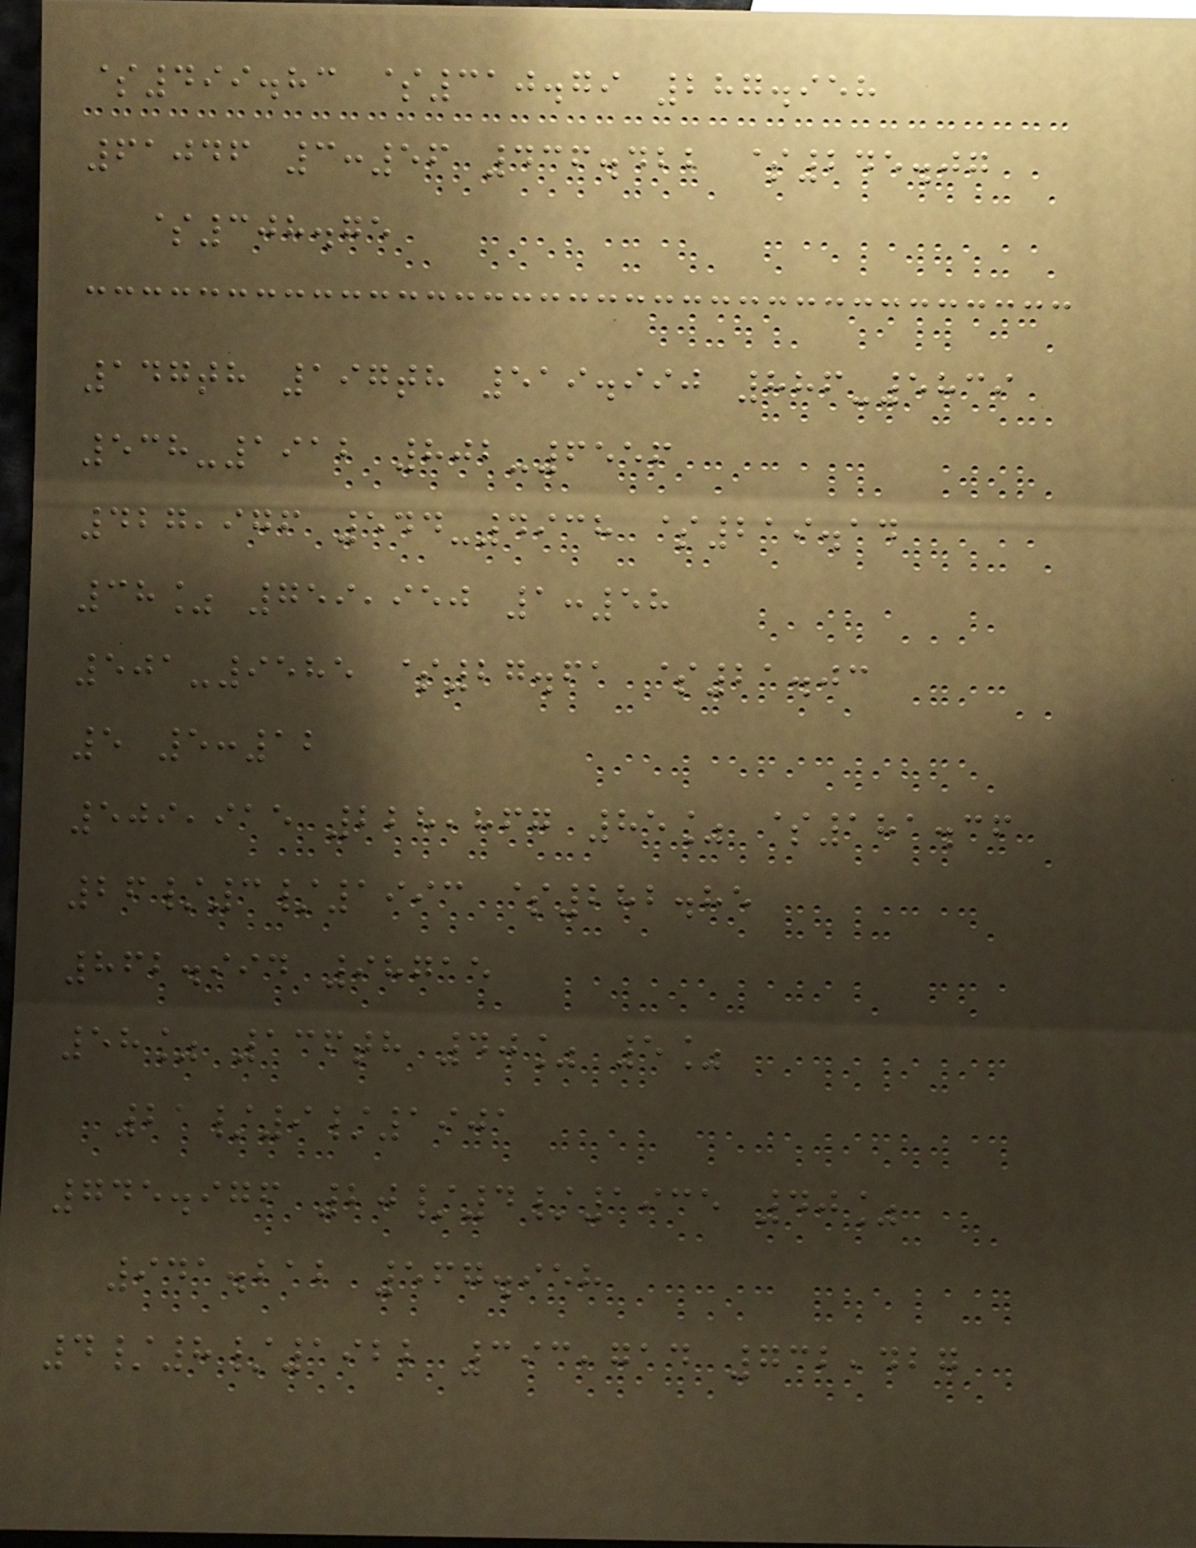$499.83 $310.79 287.958
61046 3:56 436.422 $245.07
$308.75
147th 197th 519.990 886-5839
538-1912 802-6556
427,976 544-4938 $219.14
38% 759,950 1:58
501-9585 $27.61 $21.03
5 5:12
509,915 228,867 85% $181.36
26/3/1993 $282.85
862.994 98715
58% 136th 40% 5%
21/9/1901
745.976 20/4/1935 40%
941.212 567.958
4/8/1922 393,714 732,427
